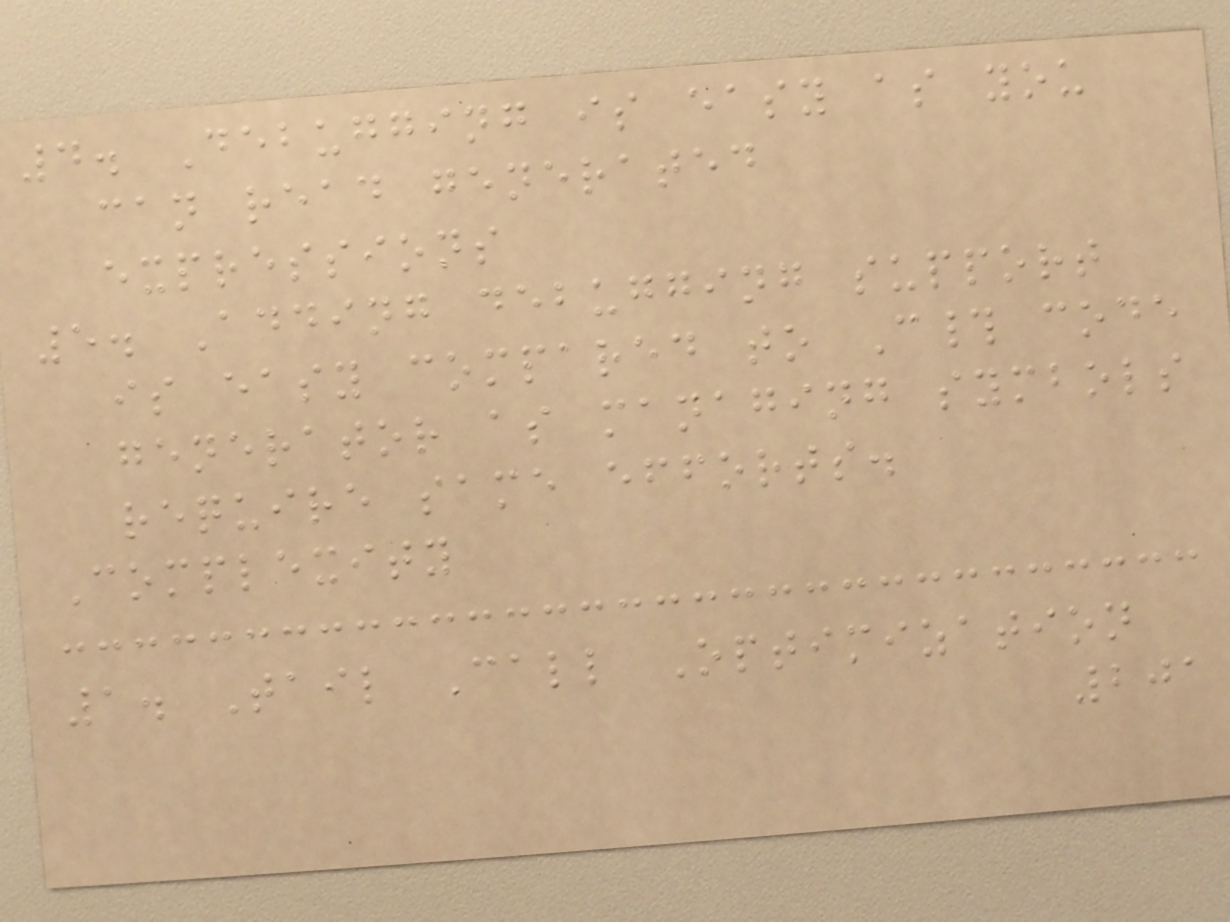4. Debugging is easy as you
can read generated
expressions
5. Adding debugging support
is easy compared to C# code
generator as managing symbols
require same efforts.
Complexity
1. Tail Call Optimization
201
